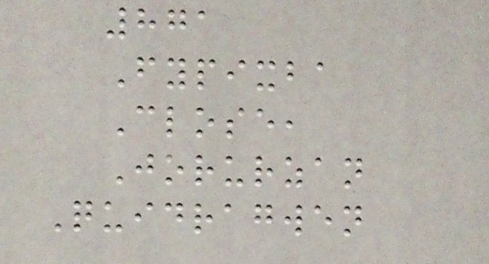871
Fypixba
Close,
Jorurzan
Quidragwen
